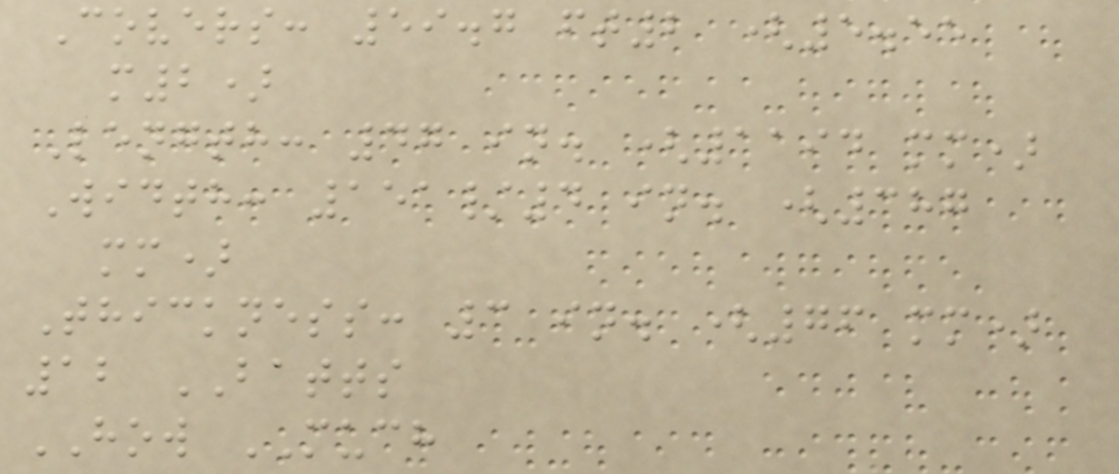Covers: 59.7 ft2 (5.55
m2)
Length: 47 in. (1194 mm)
Width: 151/4 in. (387
mm)
Thickness: 3 in. (76 mm)
12 BATTS
HOW MUCH
